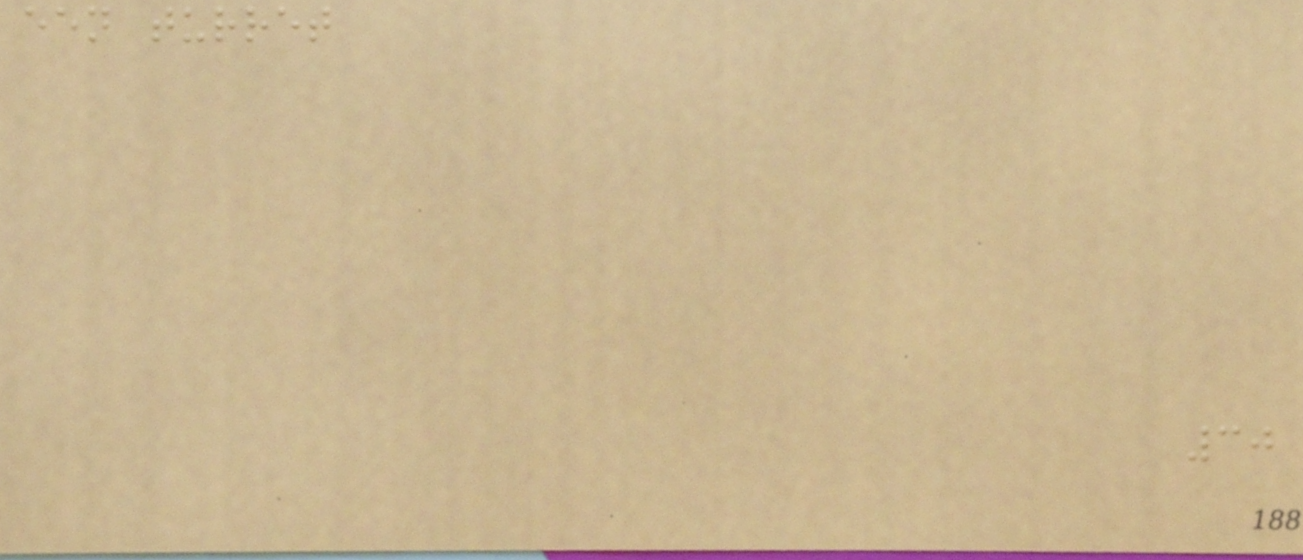een turret
30
